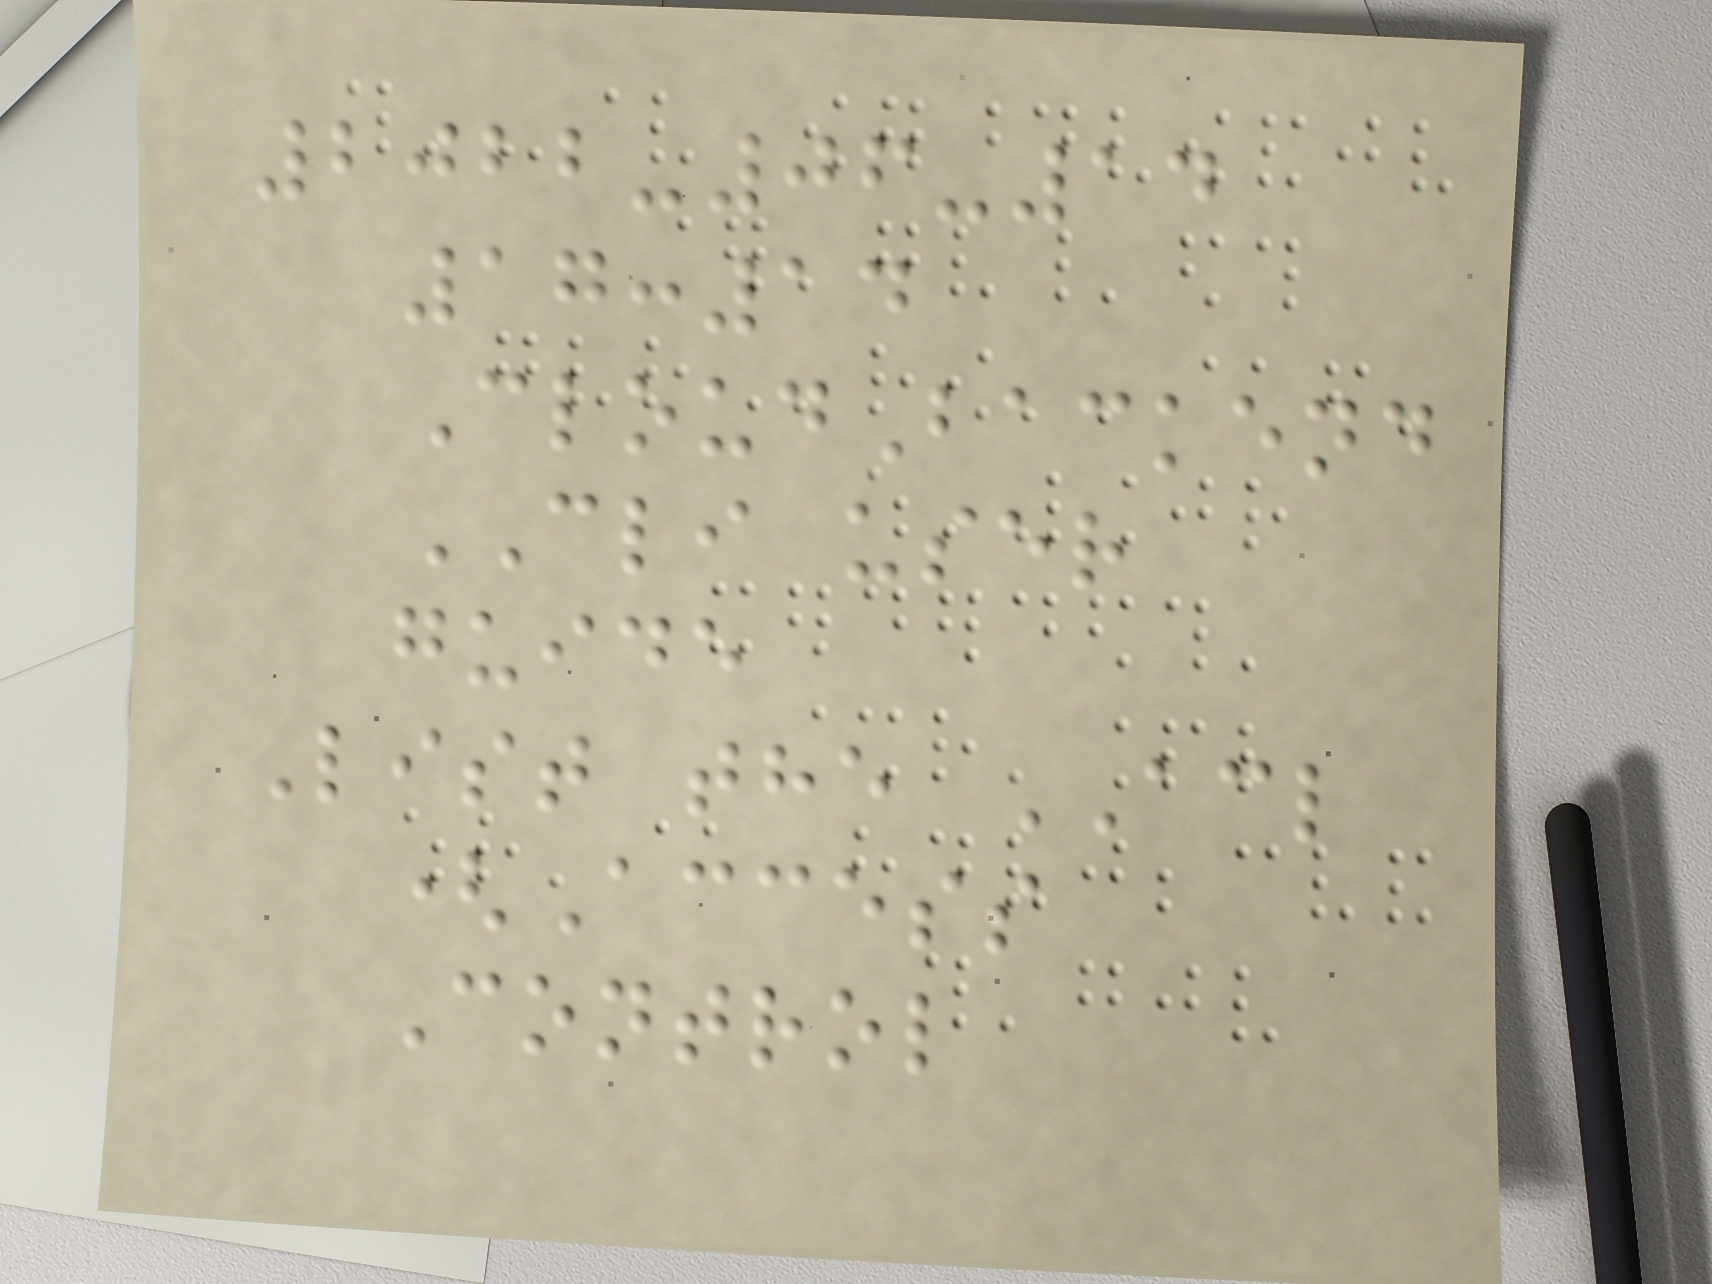2022-06-14
17:14
CloudBackend
CLI user
guide
List the ACL
(Access
Control
